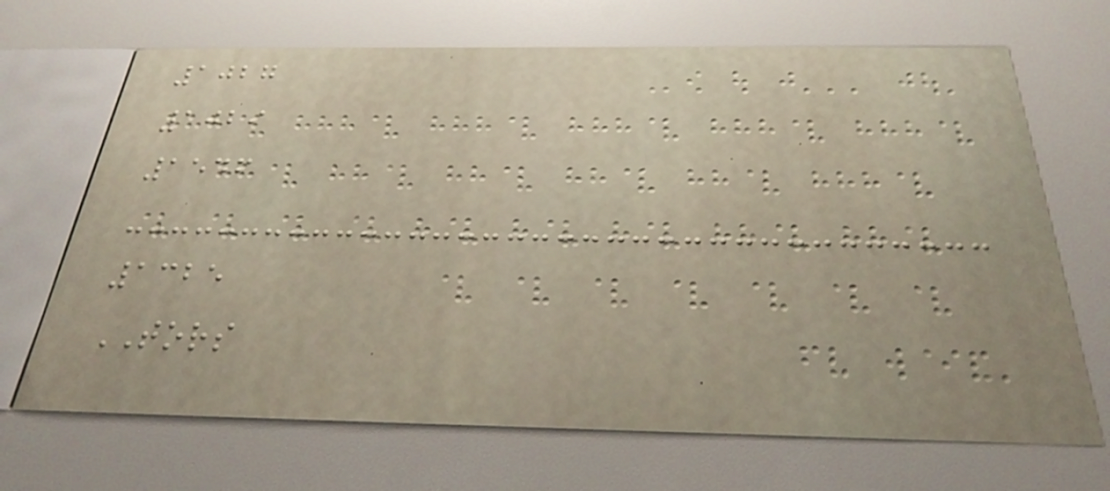1027
1029
1546
1325
TORS
